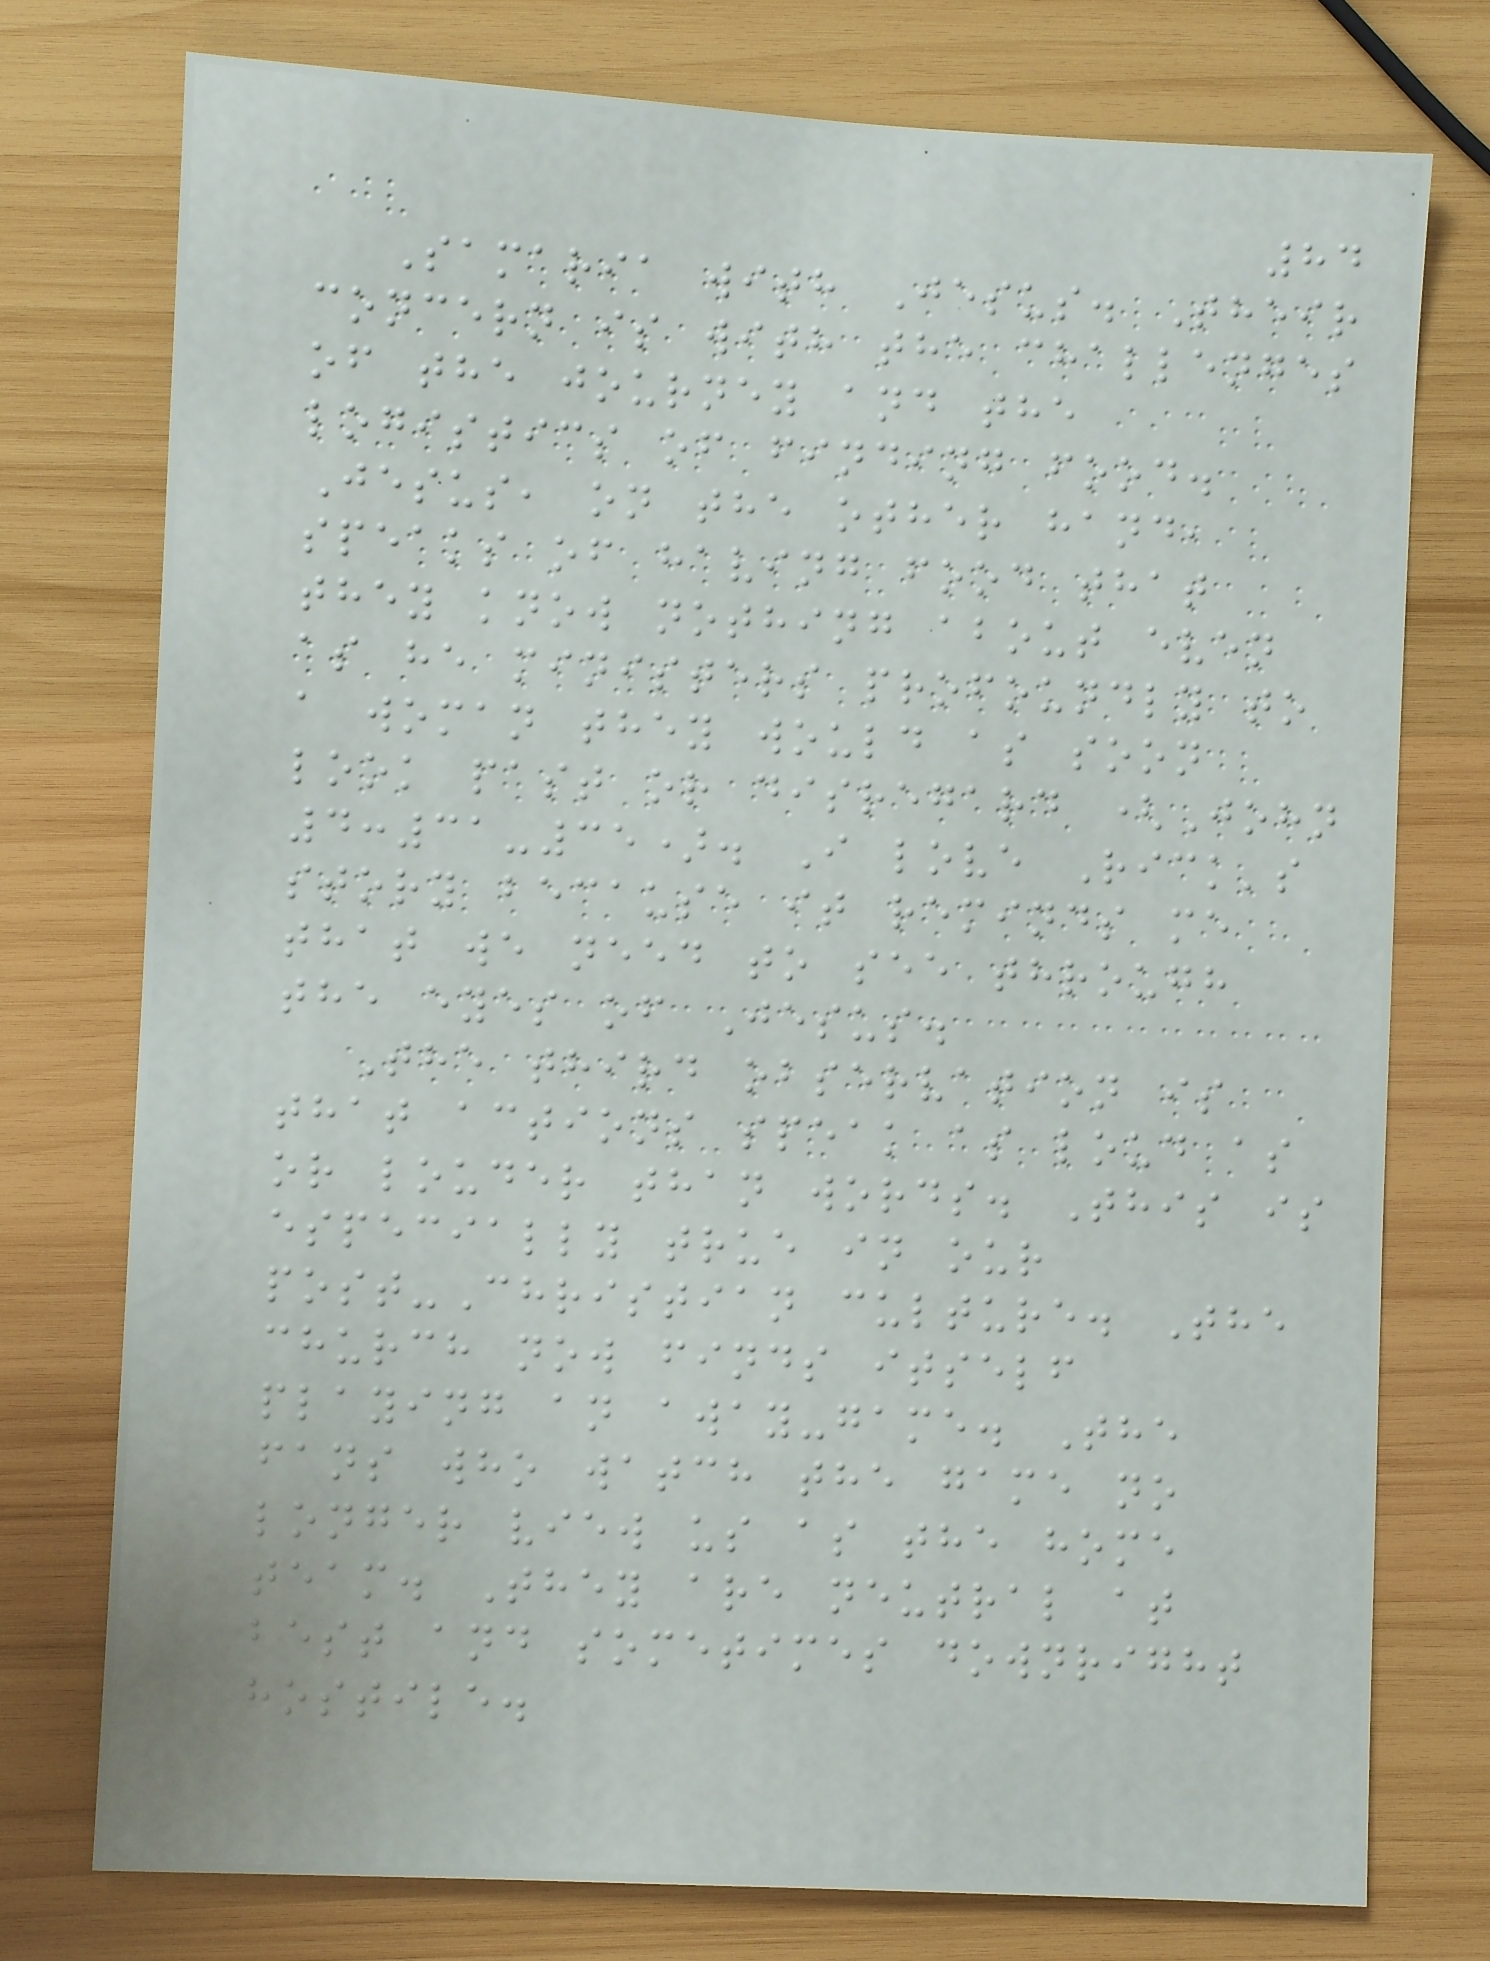84
Samaria with Jesus. Their
concern is with the challenges
of the journey and the
logistics of finding food.
Jesus, on the other hand,
speaks of having food that
they know nothing about even
as he ministers profoundly to
a woman they would as soon
look past or disregard (John
4:31-35). I love Rick's
story because it reminds me
that we need to see through
the eyes of Jesus.
The third observation is
that actions speak as loud as
or louder than words. This is
especially true in our
post-Christian culture. The
church now finds itself
playing an away-game. The
fans who watch the game no
longer view us as the home
team. They are neutral at
best and sometimes downright
hostile.
